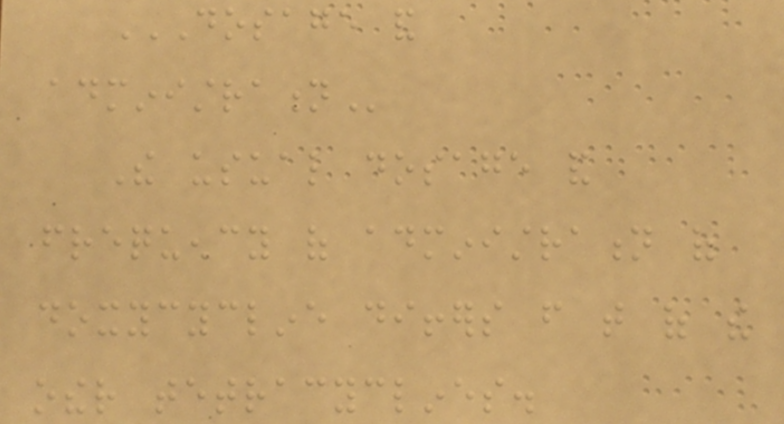DOSAGE AND
ADMINISTRATION
The usual dosage and
frequency of administration of
doxycycline differs from that of the
other tetracyclines.
